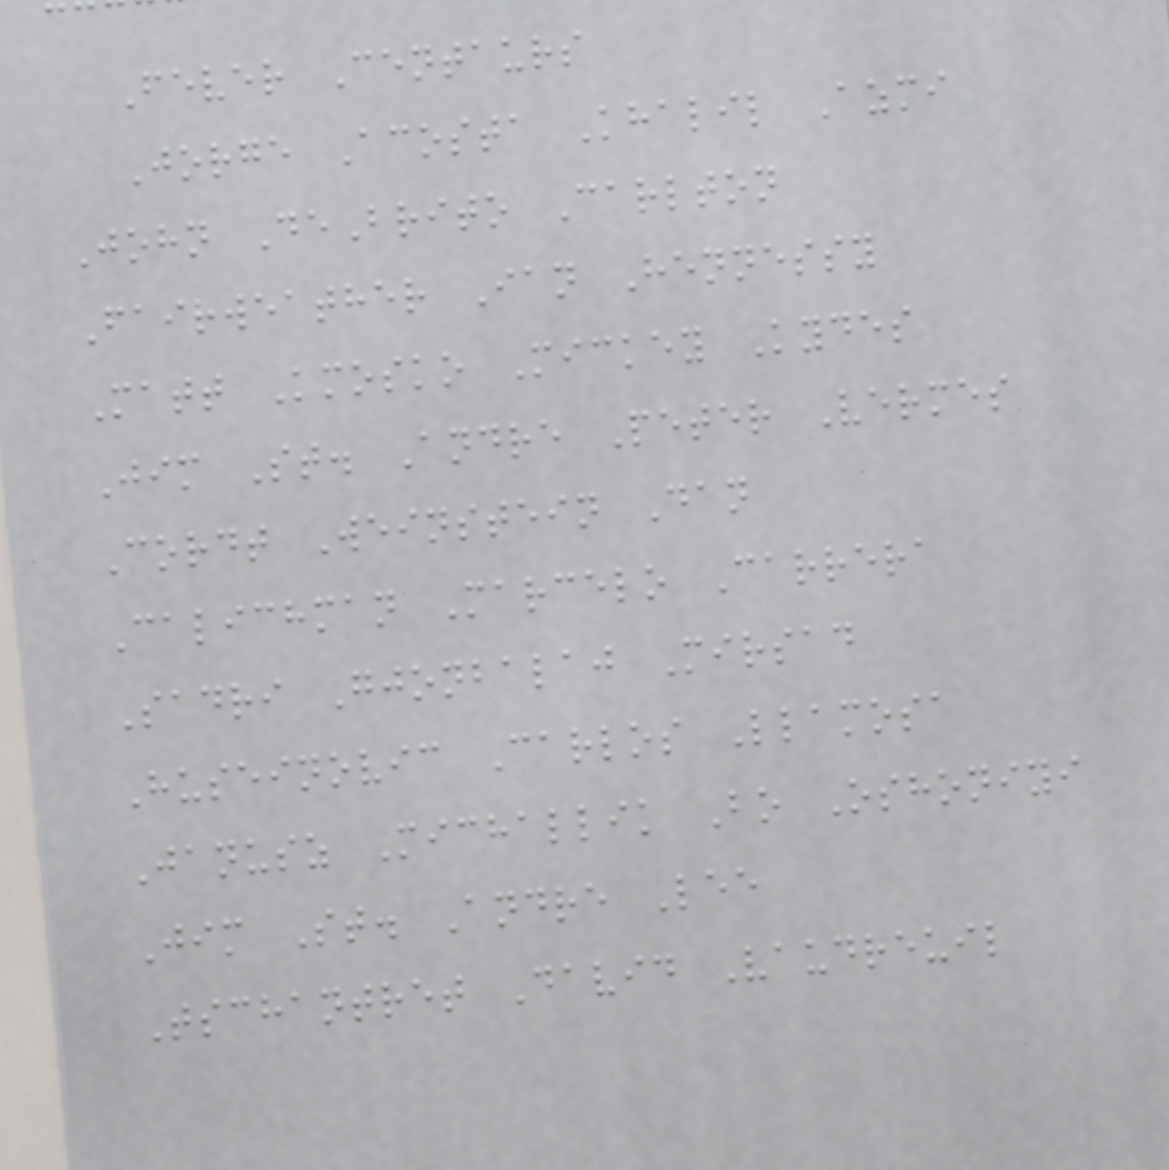Fever Centaurs
Jorge Acosta Khalil Azmi
John DeBrito Carlton
Fairweather Ian Hennessy
Matt Kmosko Mickey Kydes
Jim St. Andre Peter Vermes
Cordt Weinstein Dan
Calichman Marcelo Carrera
Sadri Gjonbalaj Mirsad
Huseinovic Carlos Llamosa
Janusz Michallik Bo Oshoniyi
Jim St. Andre Lee
Tschantret David Vaudreuil
